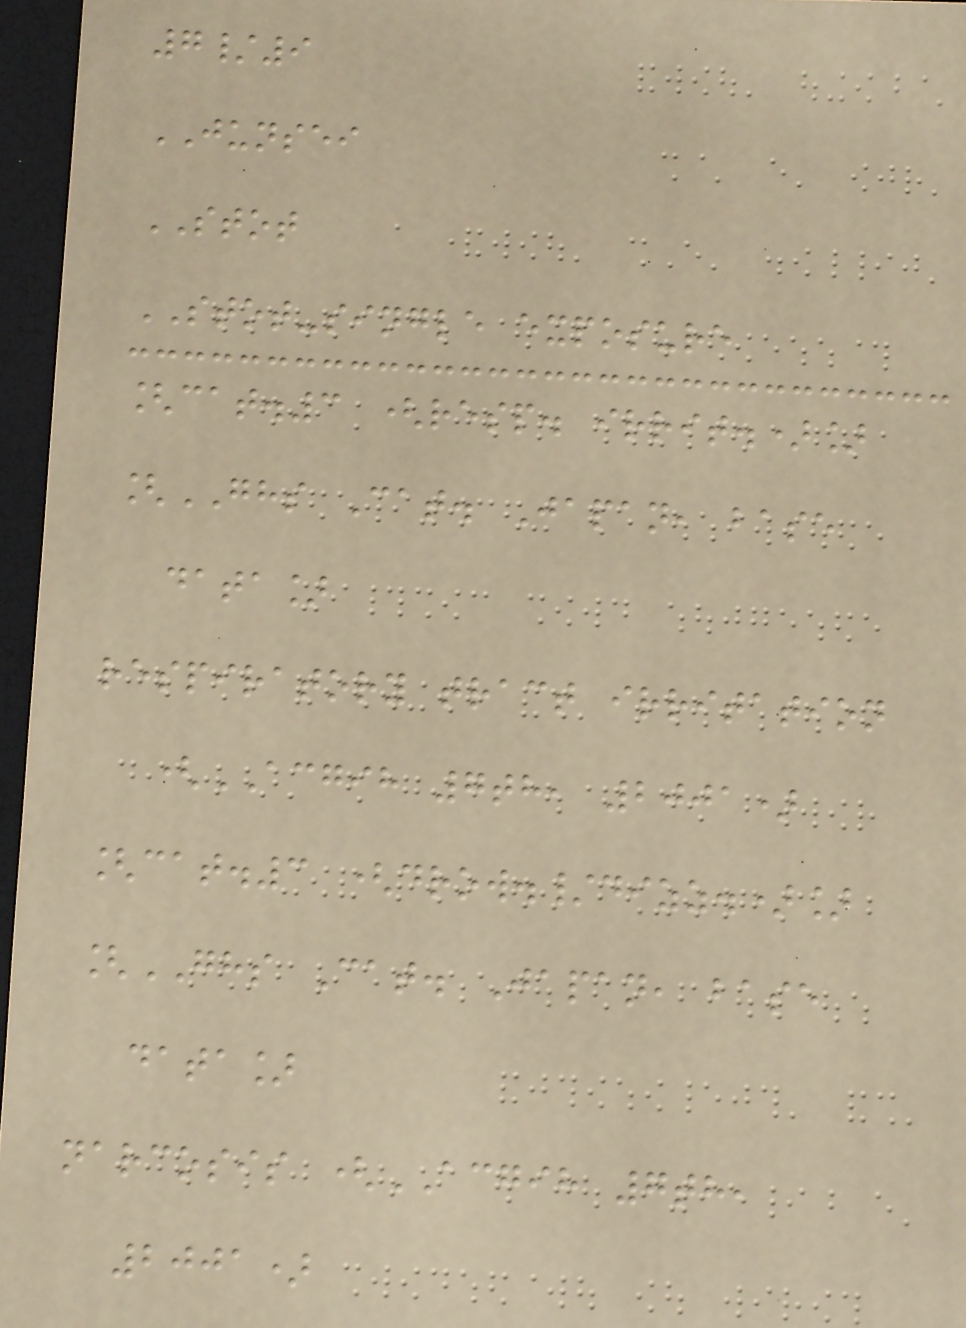7/9
JUNSEI
STOT
STOT-single exposure
[cat.3 (resp. irrit.)]
[GHS Cat. Japan, base
data]
respiratory tract irritation
(ACGIH 7th, 2001)
[cat.3 (drow./dizz.)]
[GHS Cat. Japan, base
data]
narcosis (ACGIH 7th,
2001)
